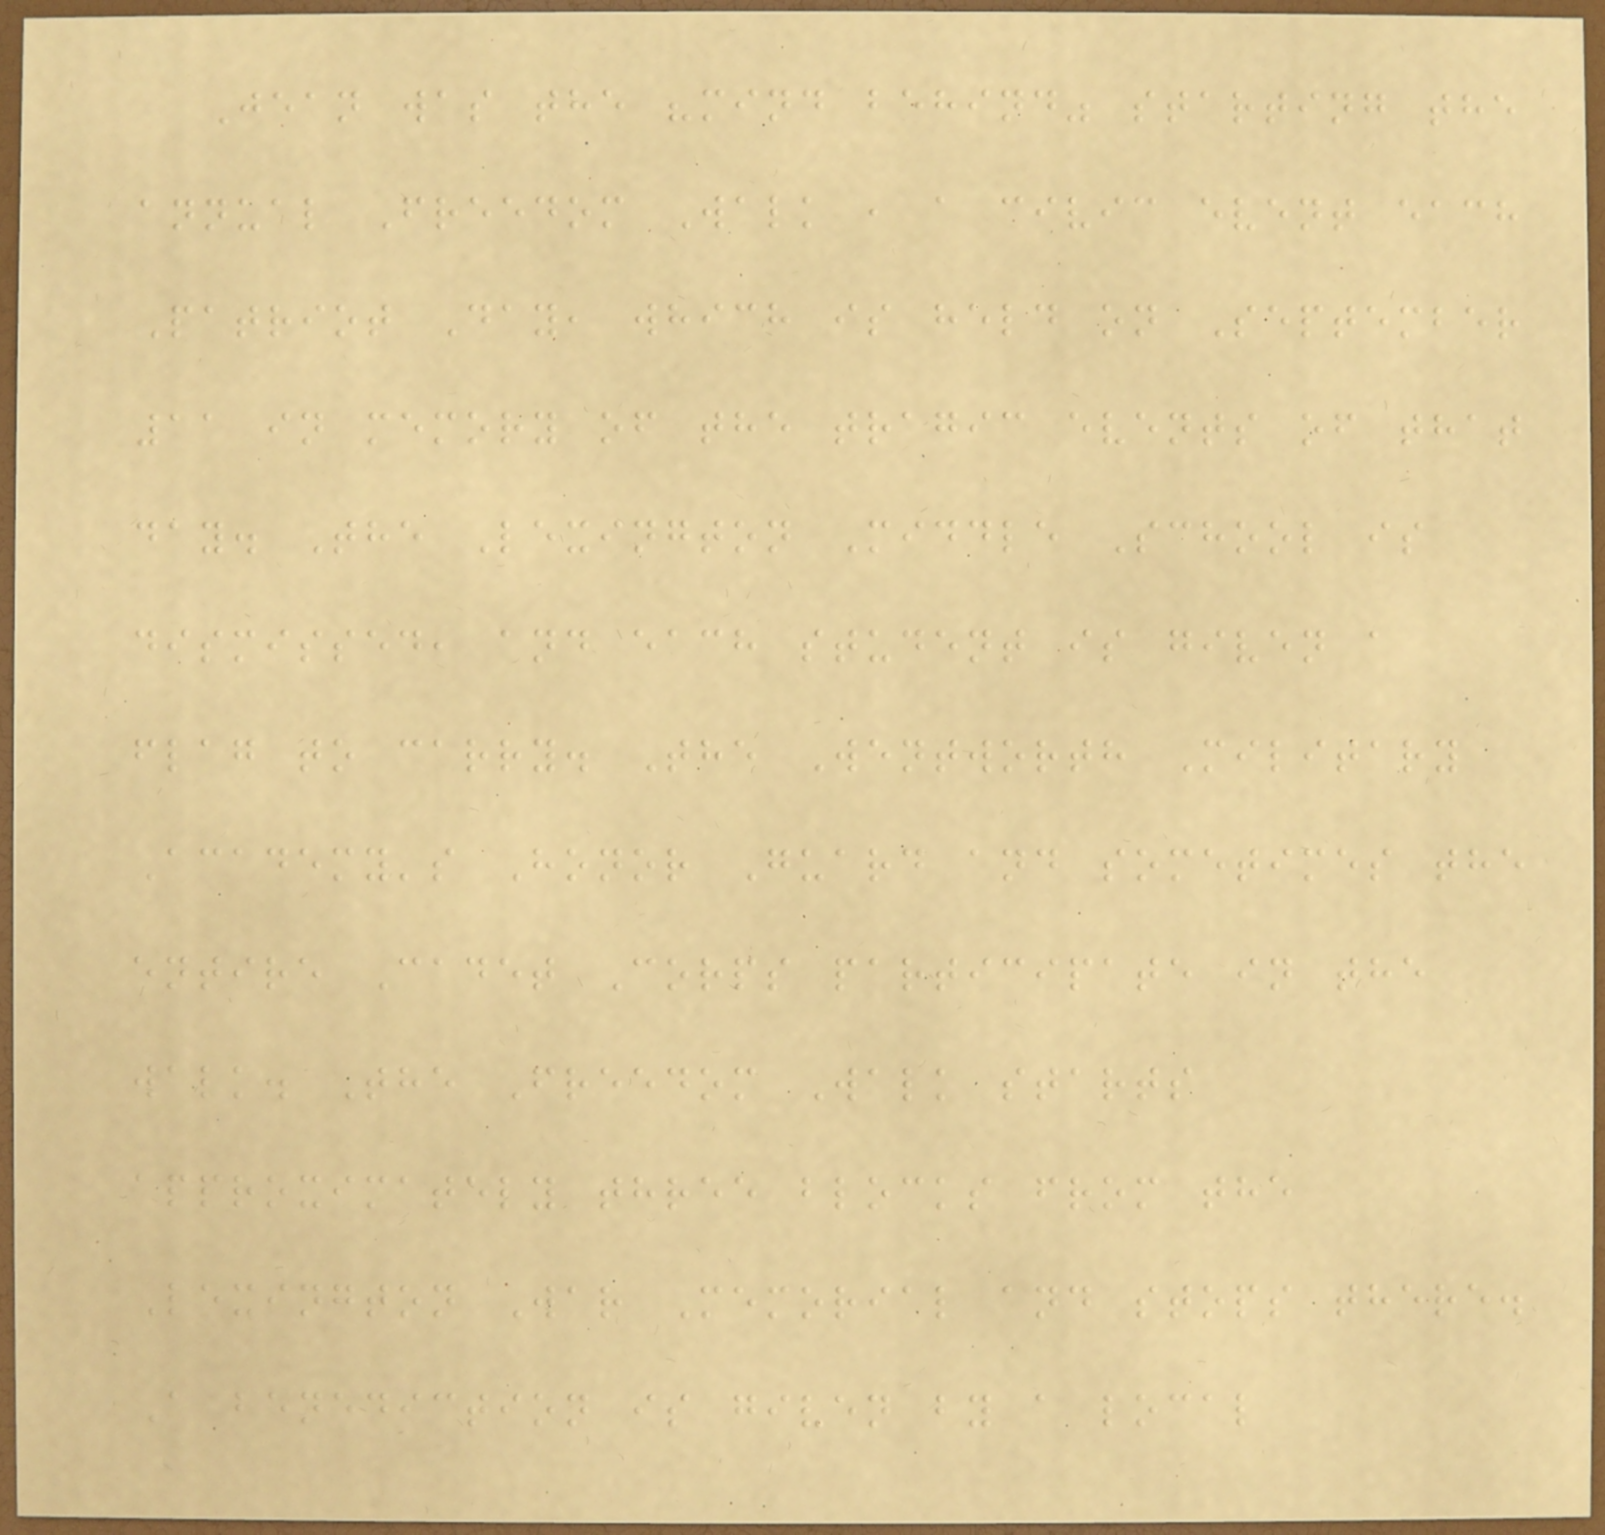Jean was the "mind behind" starting the
annual Freedom Walk , a civic event each
Patriot Day, which is held on September
11 in memory of the tragic events of that
day. The Lexington Middle School is
dismissed, and each student is given a
flag to carry. The Wentworth Military
Academy's Honor Guard and sometimes the
entire Cadet Corps participate in the
walk. The Freedom Walk starts
approximately three blocks from the
Lexington War Memorial and stops there.
A benediction is given by a local
